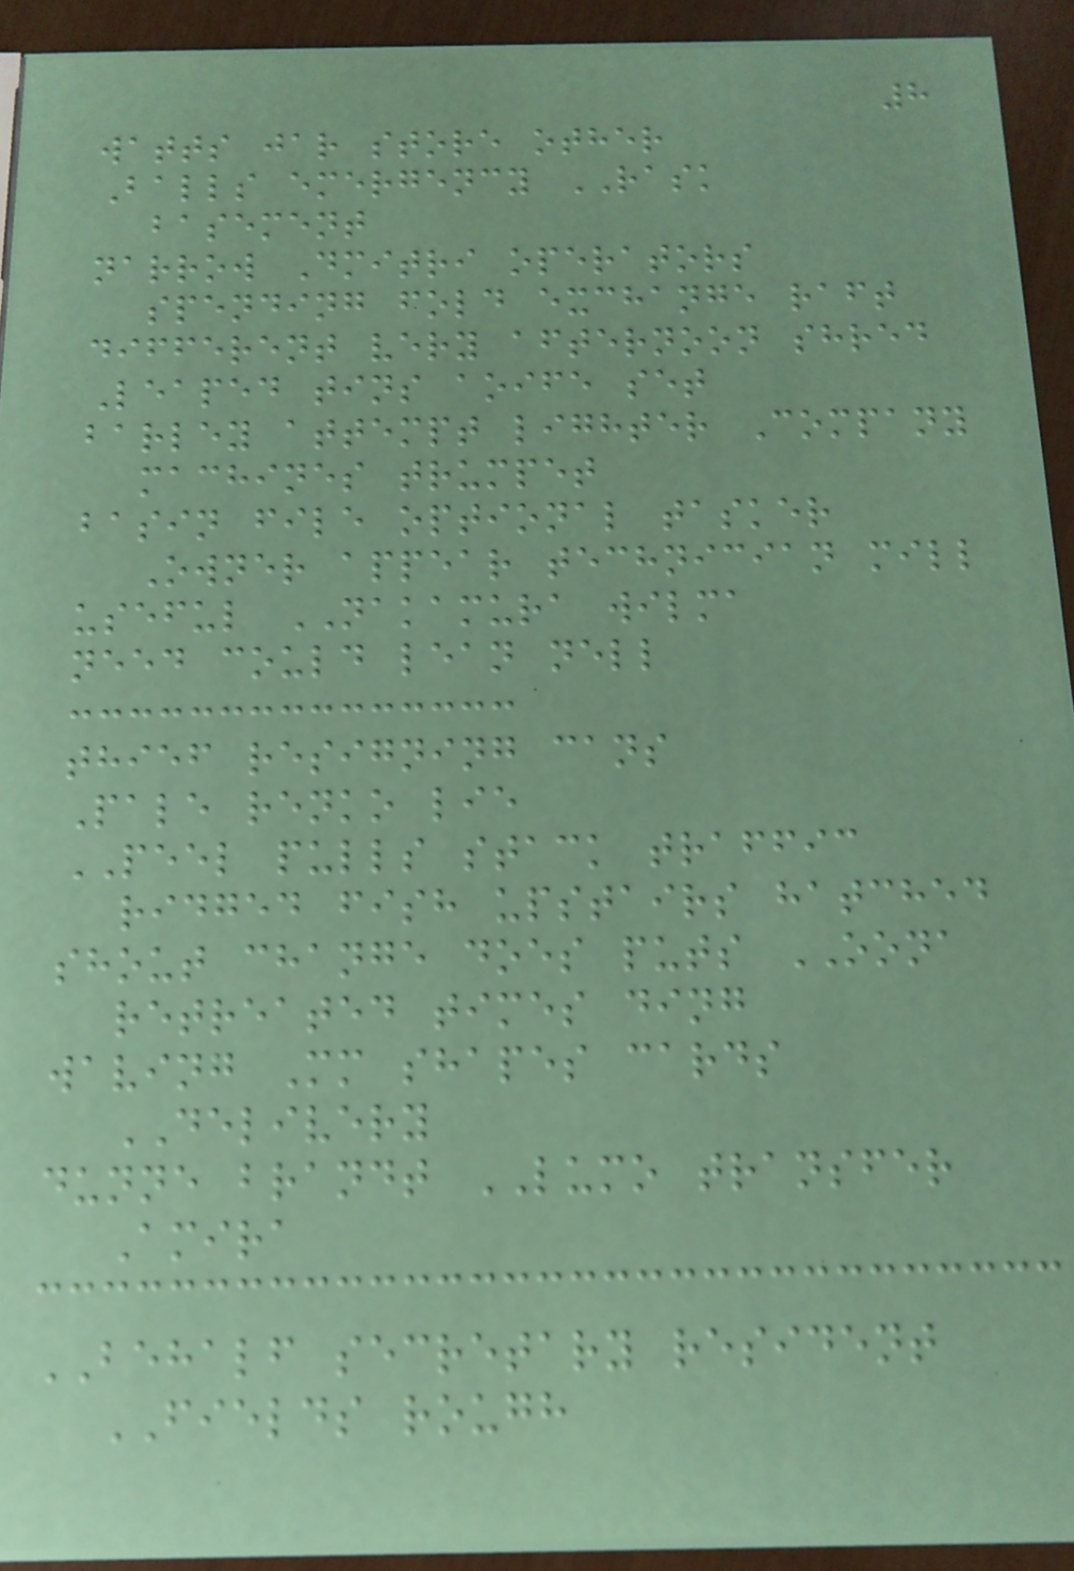8
watts jar store other
Balls emergency RASK
basement
narrow Dmitri operators
spending fold exchange raft
different very afternoon shred
Leaped tins aoife set
barley attempt lighter Company
machines trumpet
basin file optional tasker
Owner appear technician mill
useful NAKAMURA wilma
need could lean nell
thief resigning cans
Pale renko lie
PEEL pulls stack traffic
ridged fish upstairs hatched
shout change does puts OONA
retreated times ding
waving Mm shapes cards
DELIVERY
dunne brandt LUMO transfer
Amira
BEHALF secretary resident
FIELDS rough
